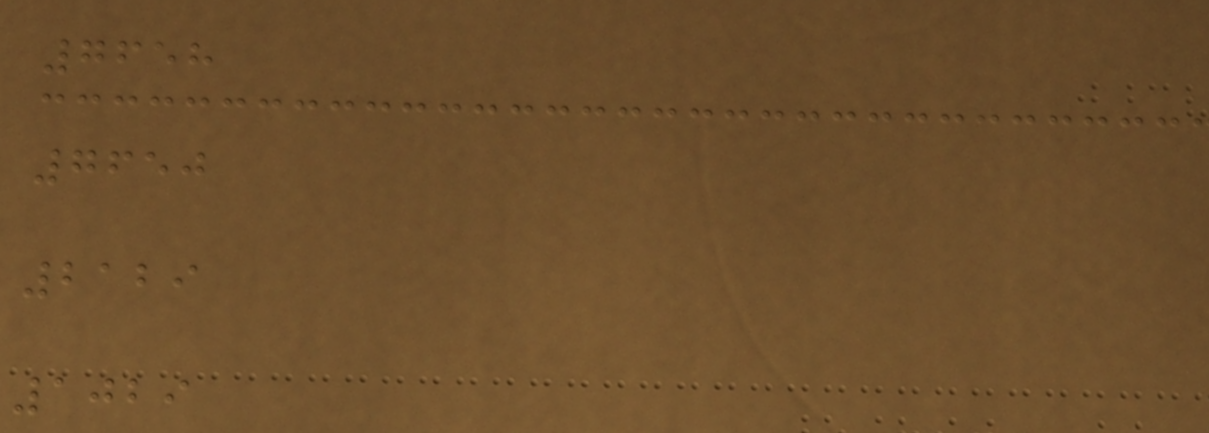7658
7650
2129
1029
